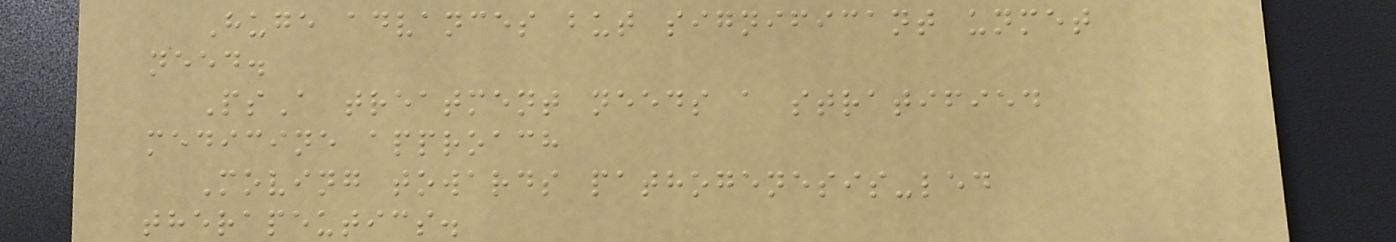Huge advances but significant unmet
need.
PsA treatment needs a stratified
medicine approach
Moving towards pathogenesis-led
therapeutics.
